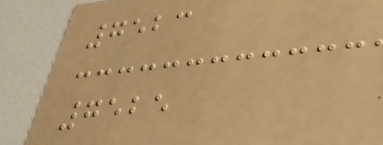7523
7525
